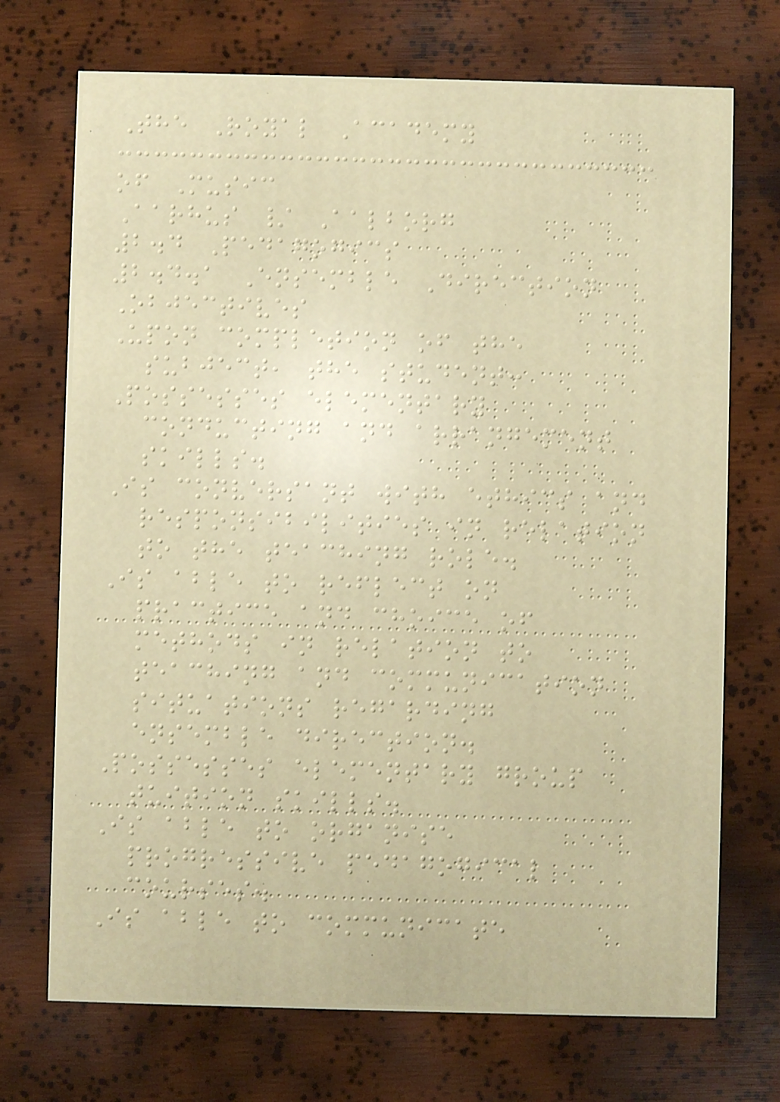The Royal Academy
of Music
Aarhus / Aalborg
2.4 Pedagogics
2.4.1 Ensemble Direction
Objectives
Upon completion of the
subject, the student:
Possesses elementary
conducting and arrangement
skills.
Is conversant with ethics and
responsibilities in relation
to the teaching role.
Is able to reflect on
practice and choice of
methods in relation to
teaching and communication
situations regarding
ensemble direction.
Possesses elementary group
tuition skills.
Is able to organise
progressive pedagogical
courses.
Is able to communicate
